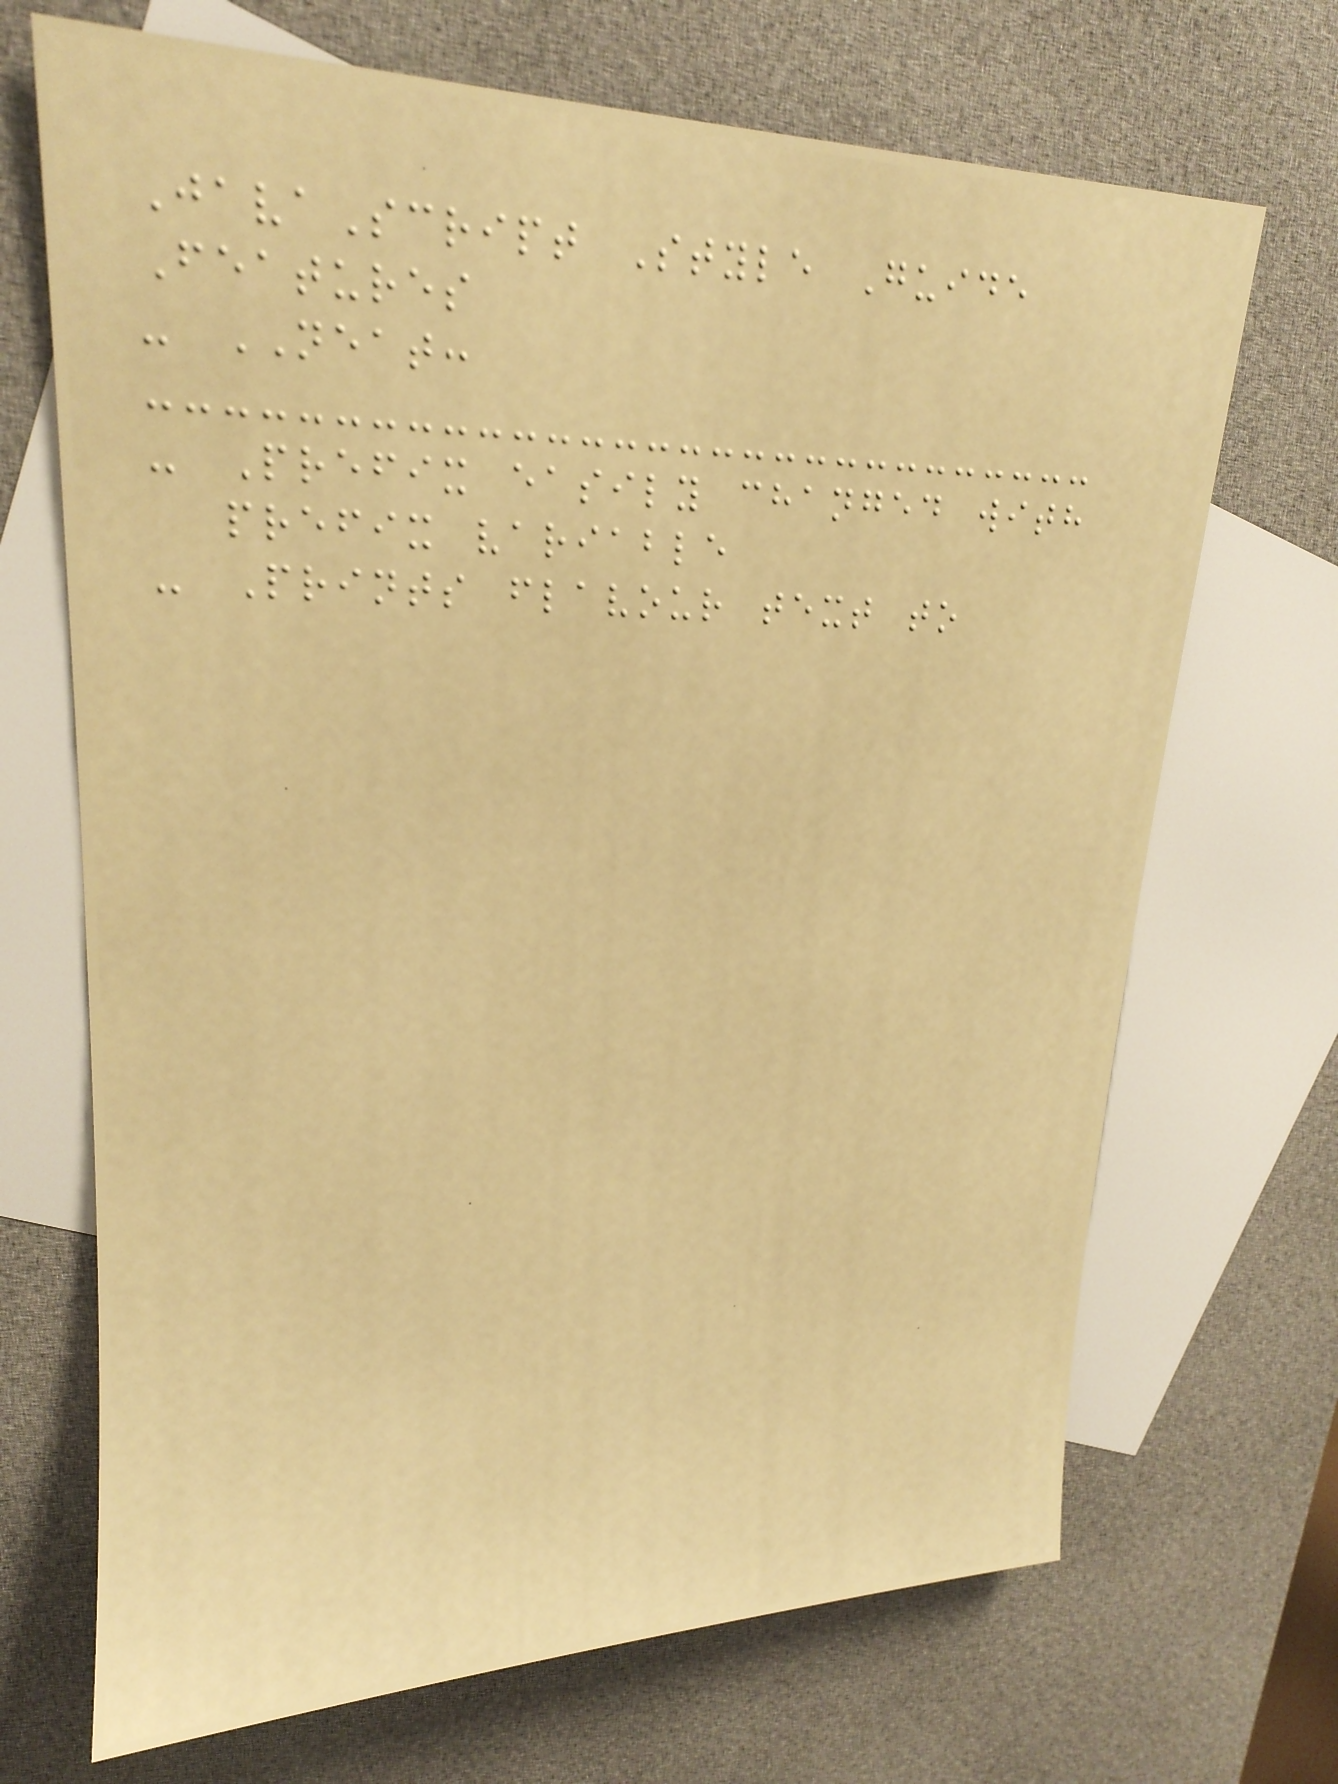JavaScript Style Guide
Features
- NEAT:
- Prefix easily changed with
prefix variable
- Prints flavour text to
